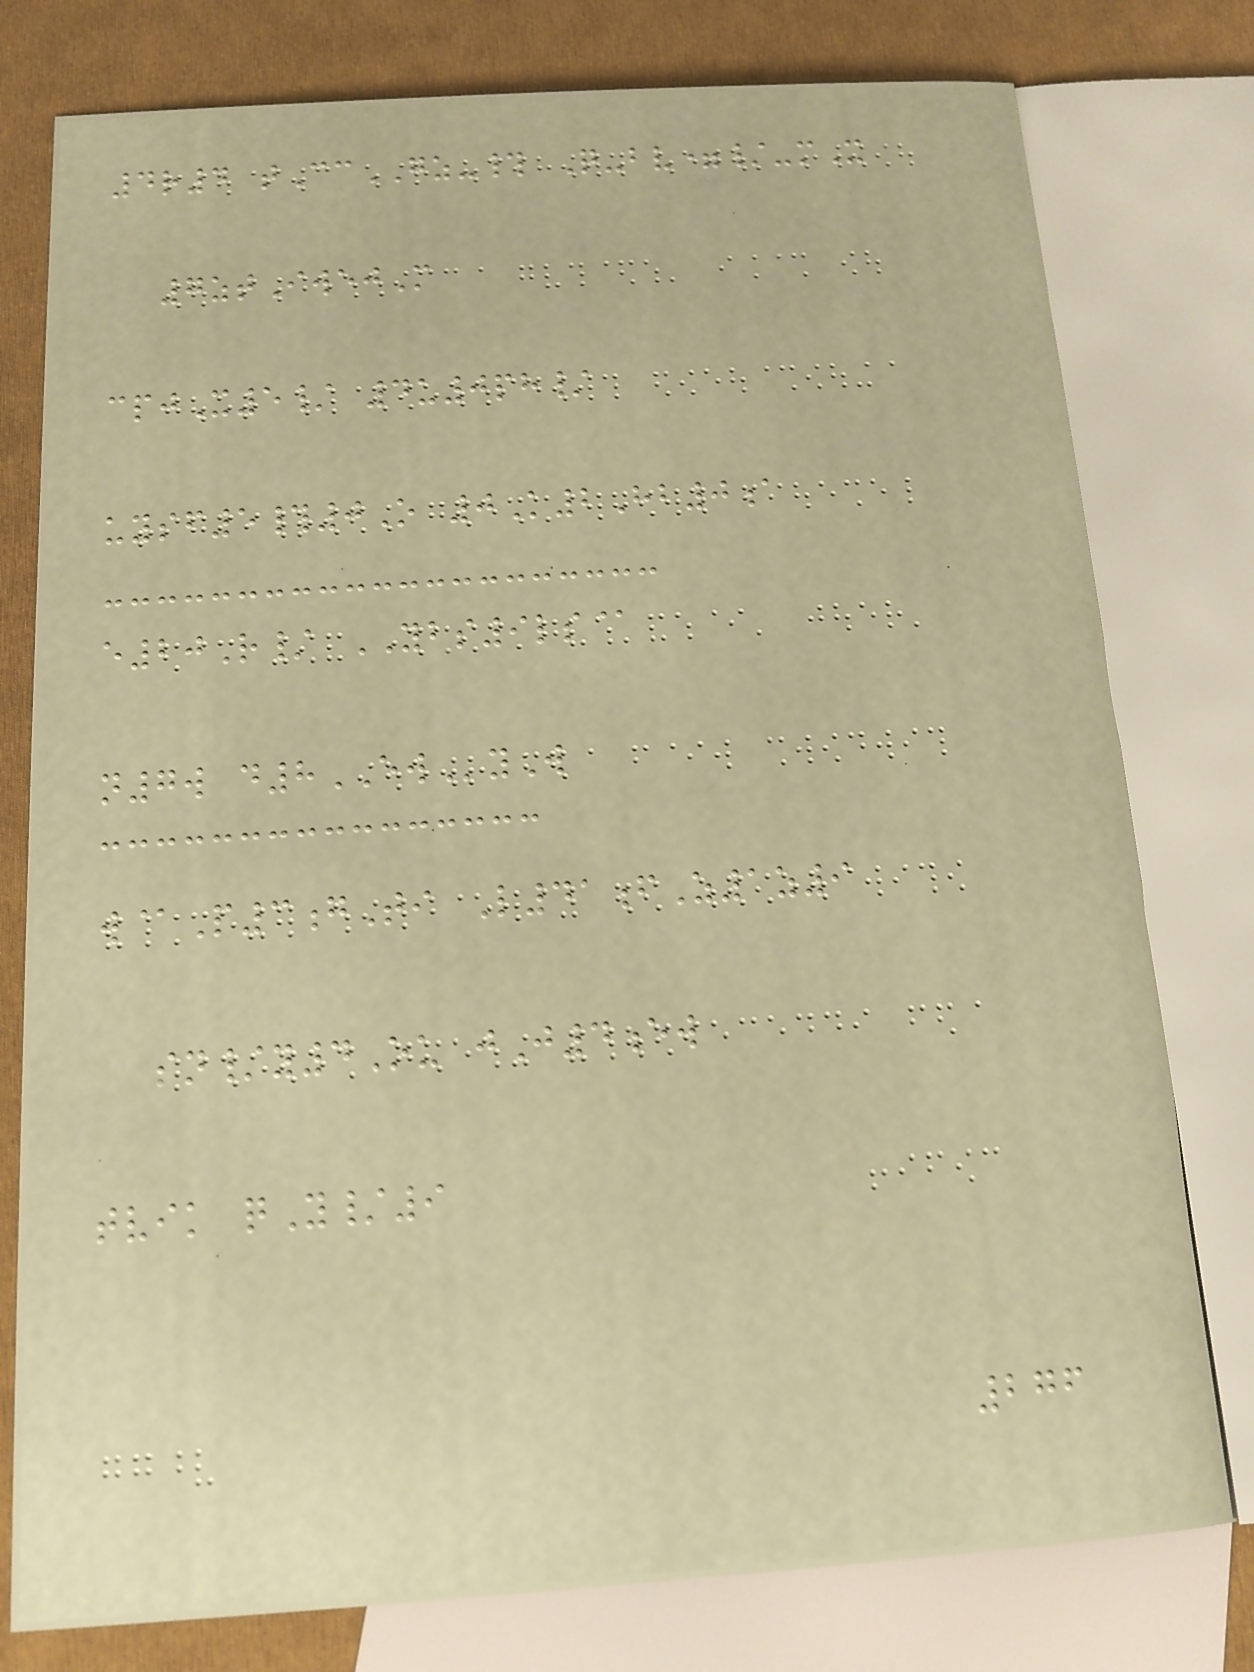4r4 tCcGZ-# Q-bv=/-mX
7ztIwejM
cpjX5/ 4u0ph/
uysf5#0O 0K2Hb0a
e20R/ YBS9ls@
n7w d8EWyW
w@P3gTi L41fZ1z9
sn/y4Ou jJ4ew
tvik qY/9
276
